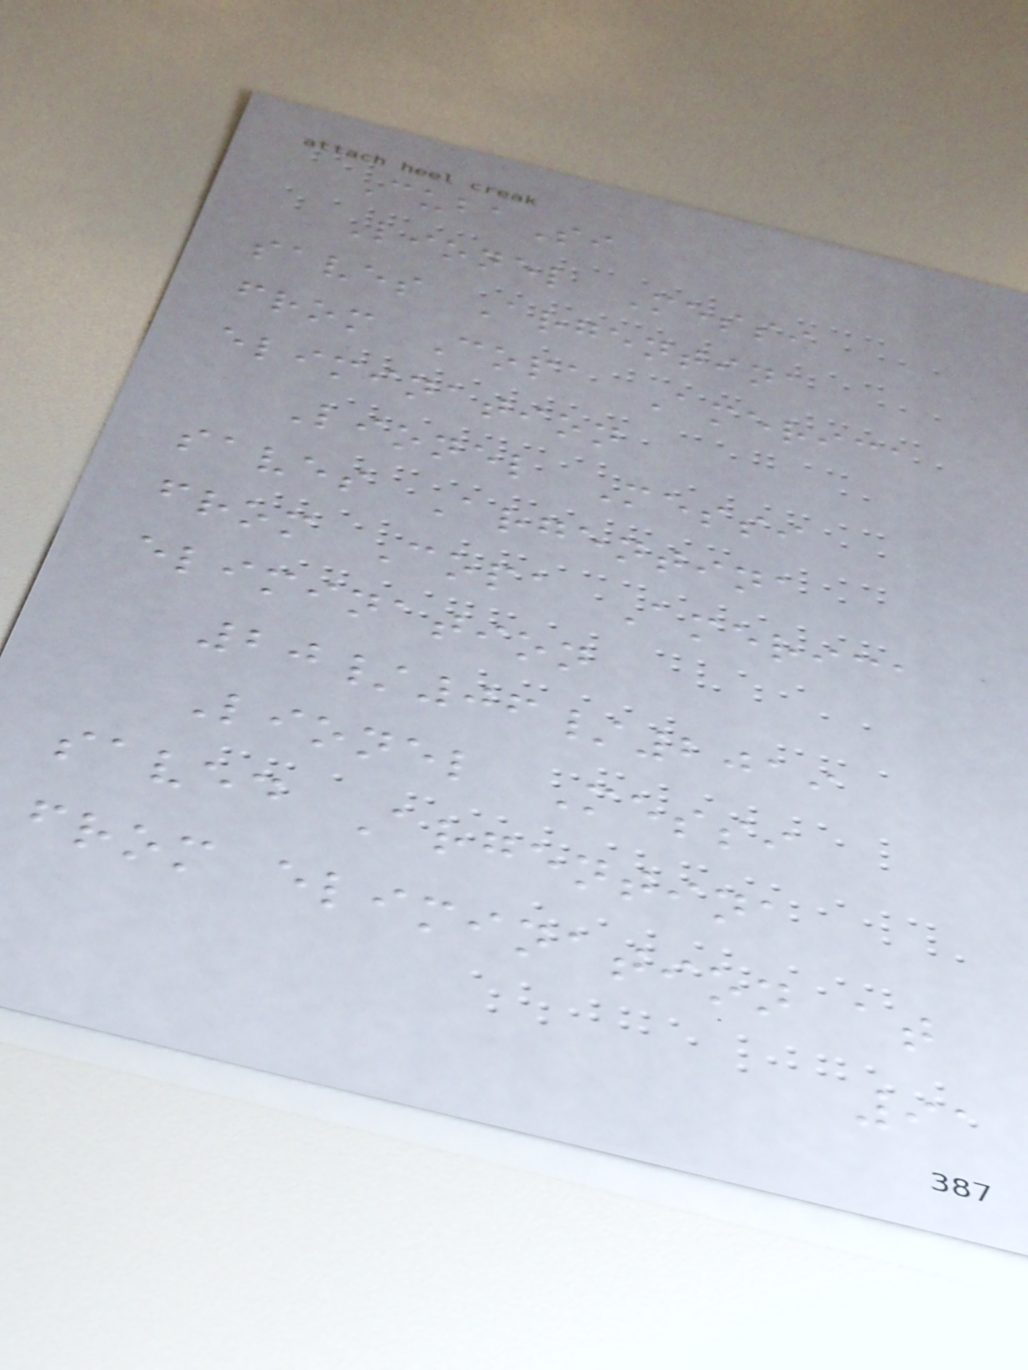CubaSi
Lionel Messi
saves Argentina
from Copa America
elimination
Lionel Messi
saves Argentina
from Copa America
elimination
20/06/2019
Lionel Messi
saved Argentina
from elimination at
91
